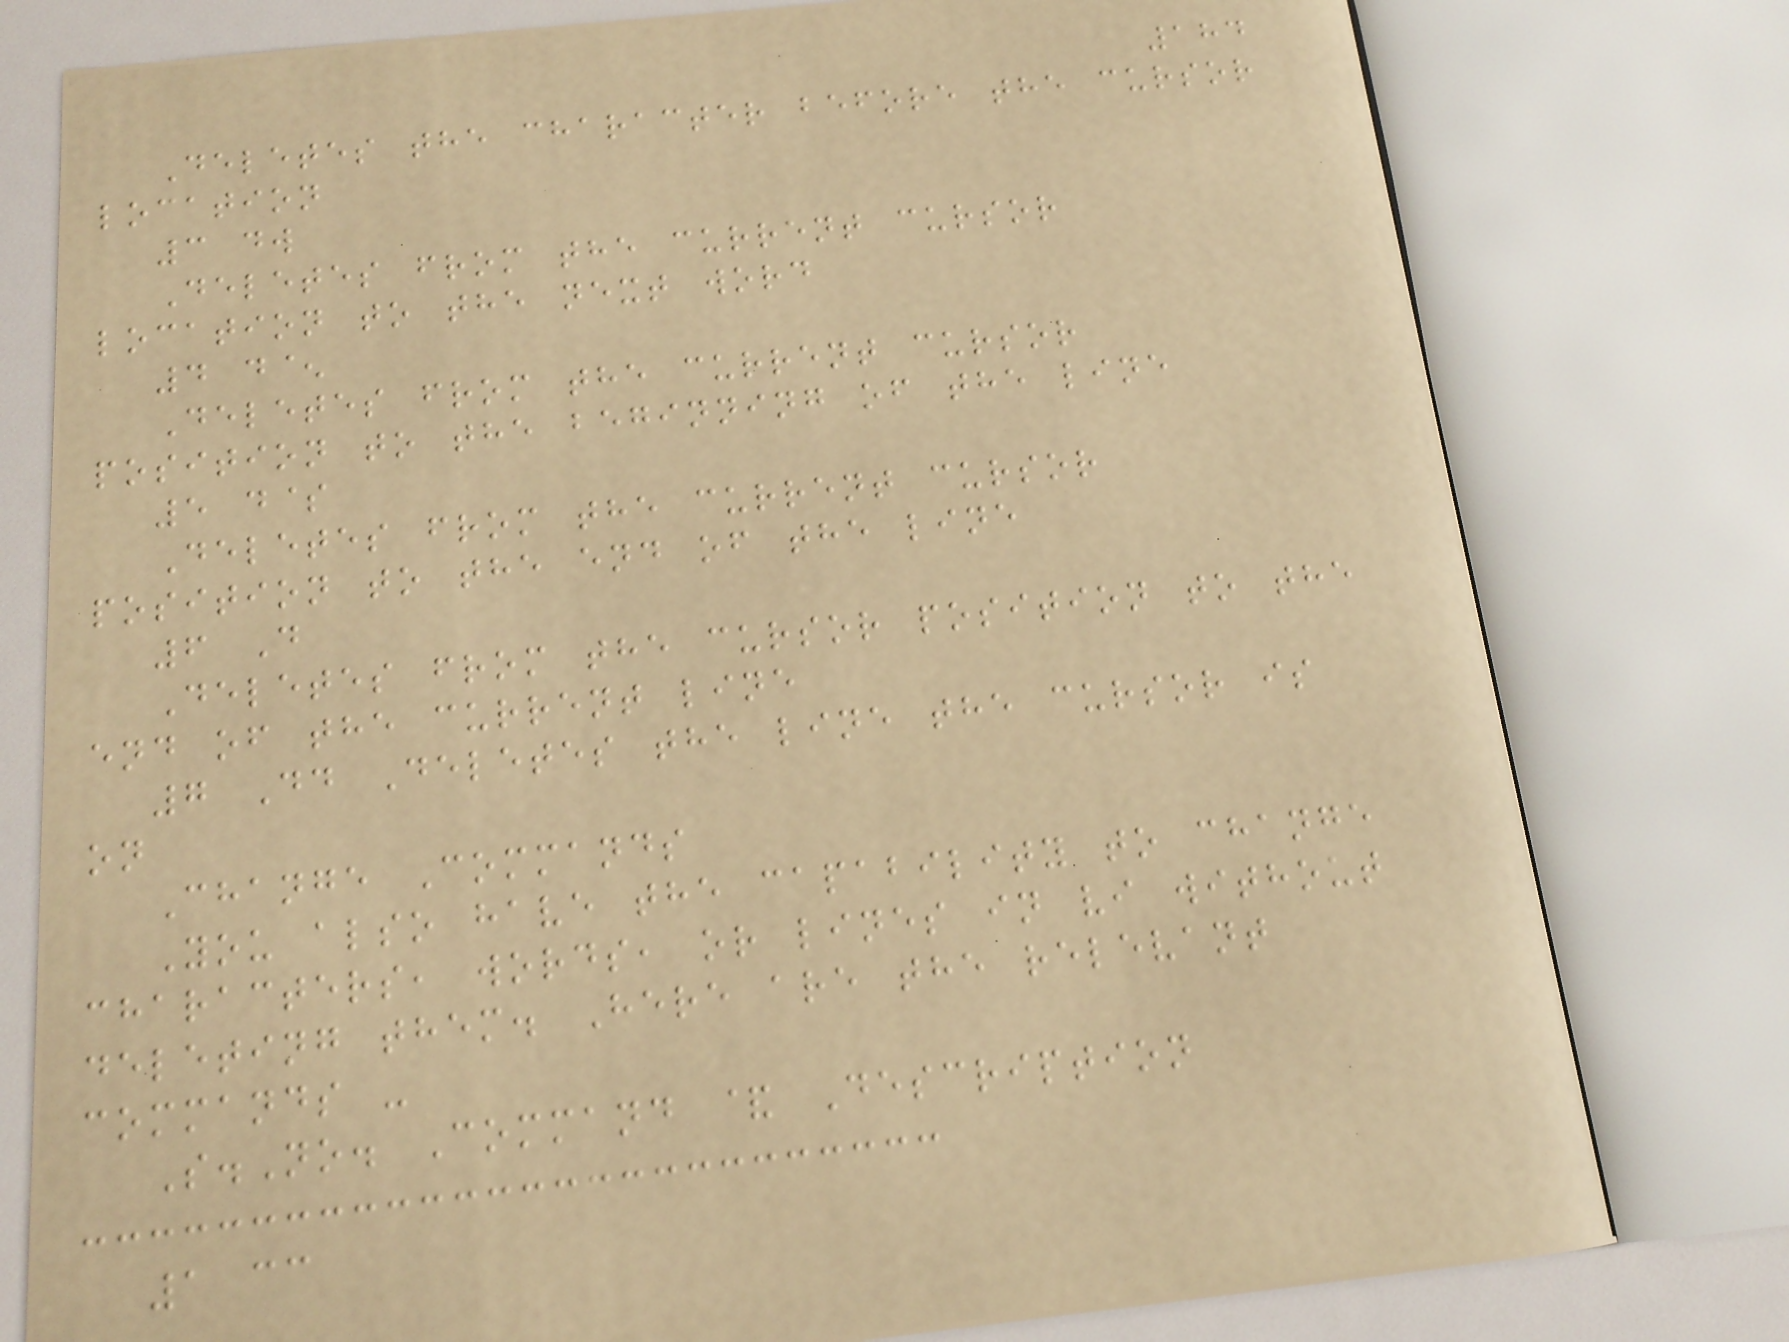184
Deletes the character before the cursor
location
3 dw
Deletes from the current cursor
location to the next word
4 d^
Deletes from the current cursor
position to the beginning of the line
5 d$
Deletes from the current cursor
position to the end of the line
6 D
Deletes from the cursor position to the
end of the current line
7 Dd Deletes the line the cursor is
on
Change Commands
You also have the capability to change
characters, words, or lines in vi without
deleting them. Here are the relevant
commands -
S.No. Command & Description
1 cc
